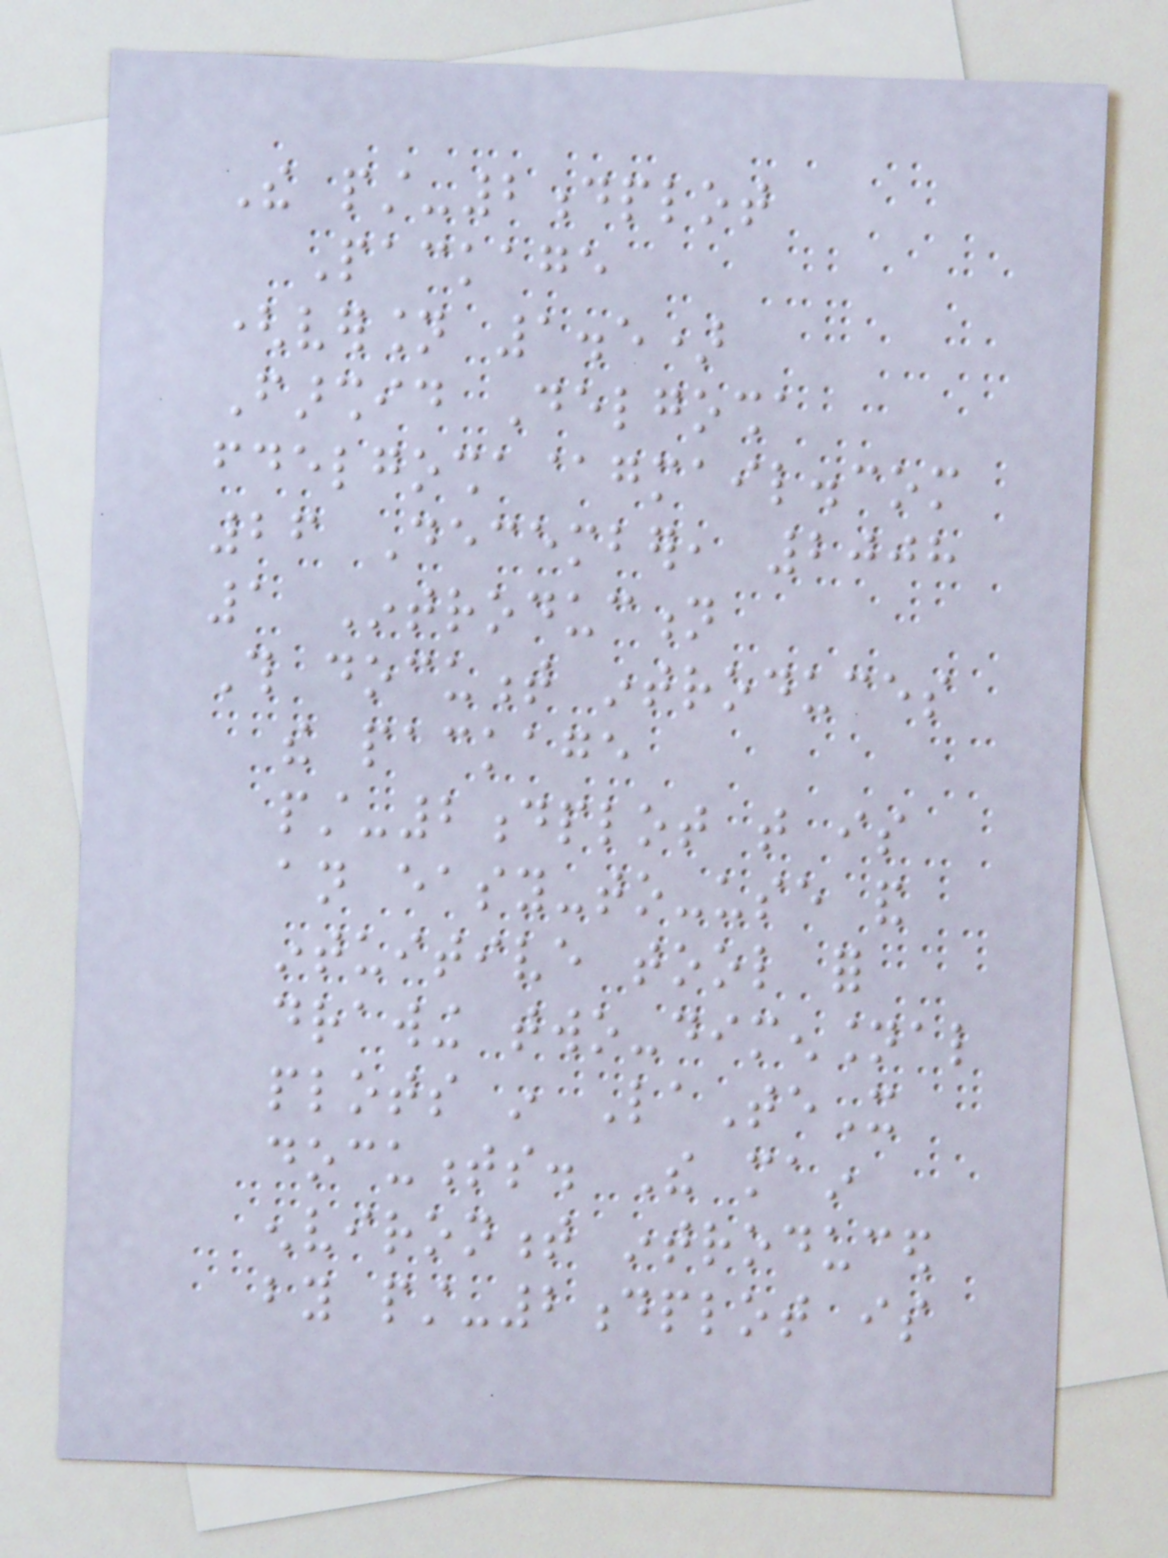The pst-2dplot
Package
(version 1.5)
Farshid Delgosha
fdelgosha@gmail.com
26 December, 2008
1 Introduction
This document introduces
the package
pst-2dplot that is
an easy-to-use and
intuitive tool for
drawing two-dimensional
plots in LaTeX
documents. The main
environment introduced
by pst-2dplot is
